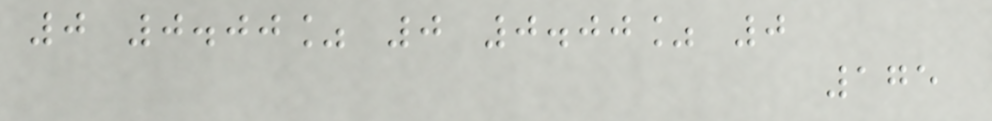0 0.00% 0 0.00% 0
175
